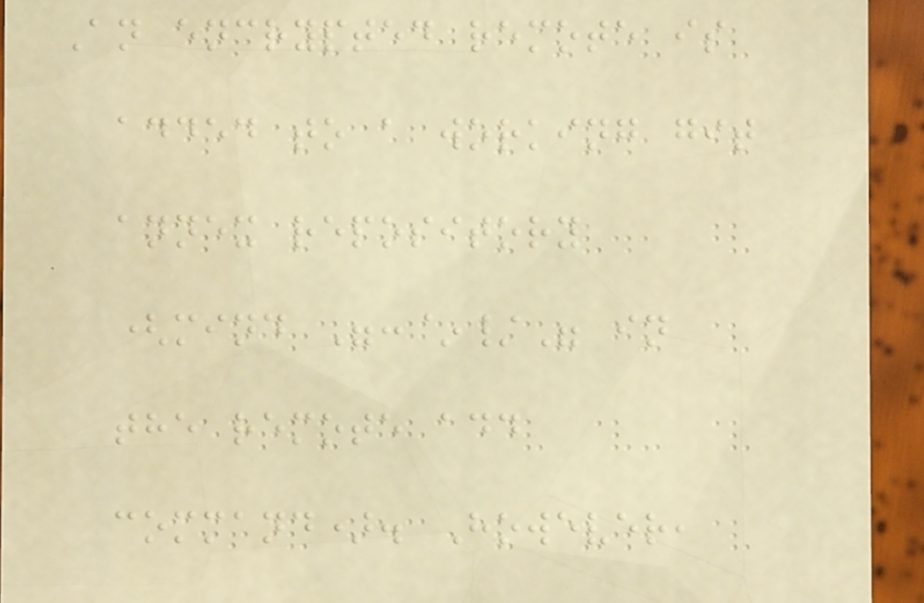An encrypted remote is
added to a working git
annex repository
(mind ":~/" in
the remote add
command). However,
